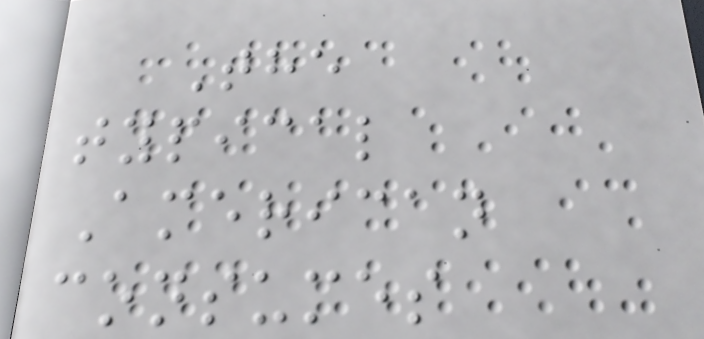The
typical
American
consumes
